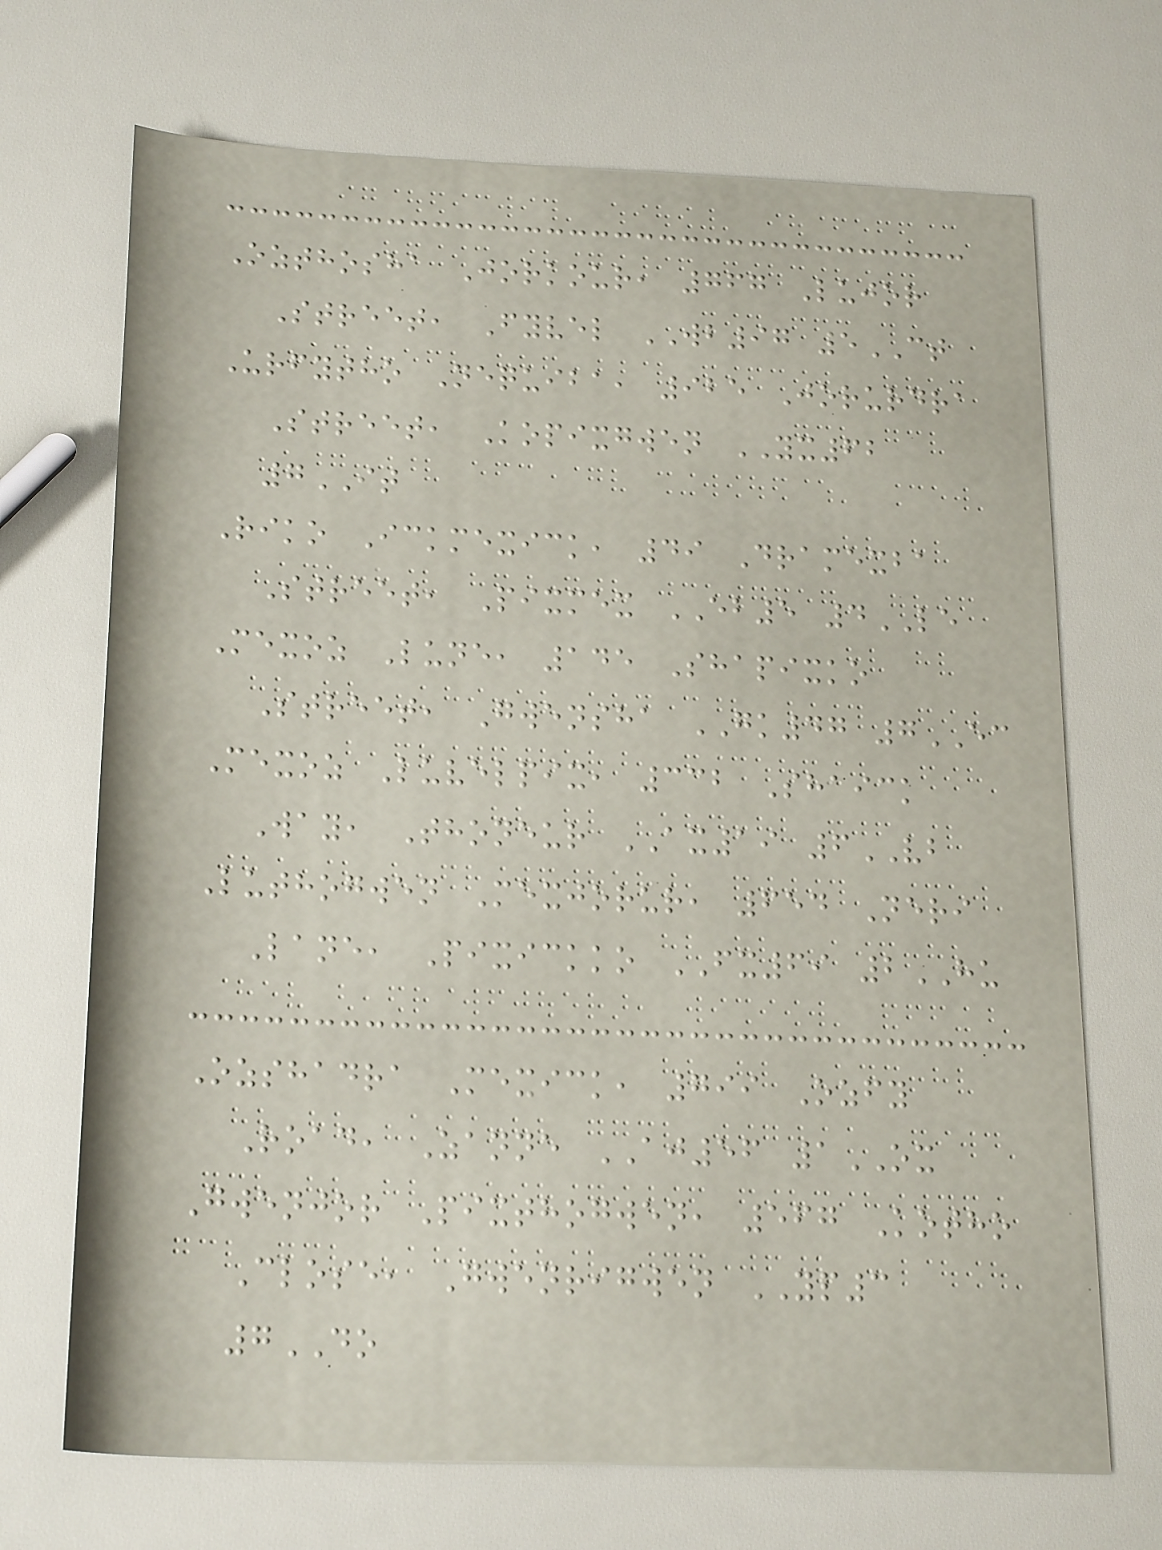Ozthosha Jorkour, 767 Lujor
Street, Fyvel WB97 5CT
Urfytho Nequiba, 925 Jorurdra
Street, Kopixgwen YX62
7IT
Riko Ickmexick, 49 Dramexba
Street, Pixmex EB5 4LE
Mexoz Lune, 145 Shapixko
Street, Gwensha GK47 7EC
Mexoz Luvelpix, 332 Shaick
Way, Thoneur AX19 6VB
Luthogwen Mexjorur, 654 Neri
Lane, Pixickko FX69 2HU
Ozshadra Mexick, 799 Ozfy
Road, Zanne AJ56 1OX
Gwenjor Pixthogwen, 567 Kotho
Close, Gwenrigwen YP3
7DO
